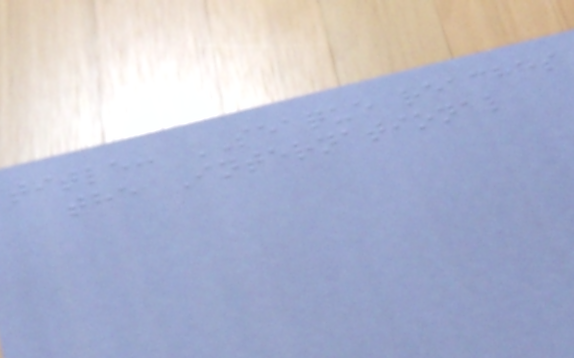title: SEAQUE reaches
the International
